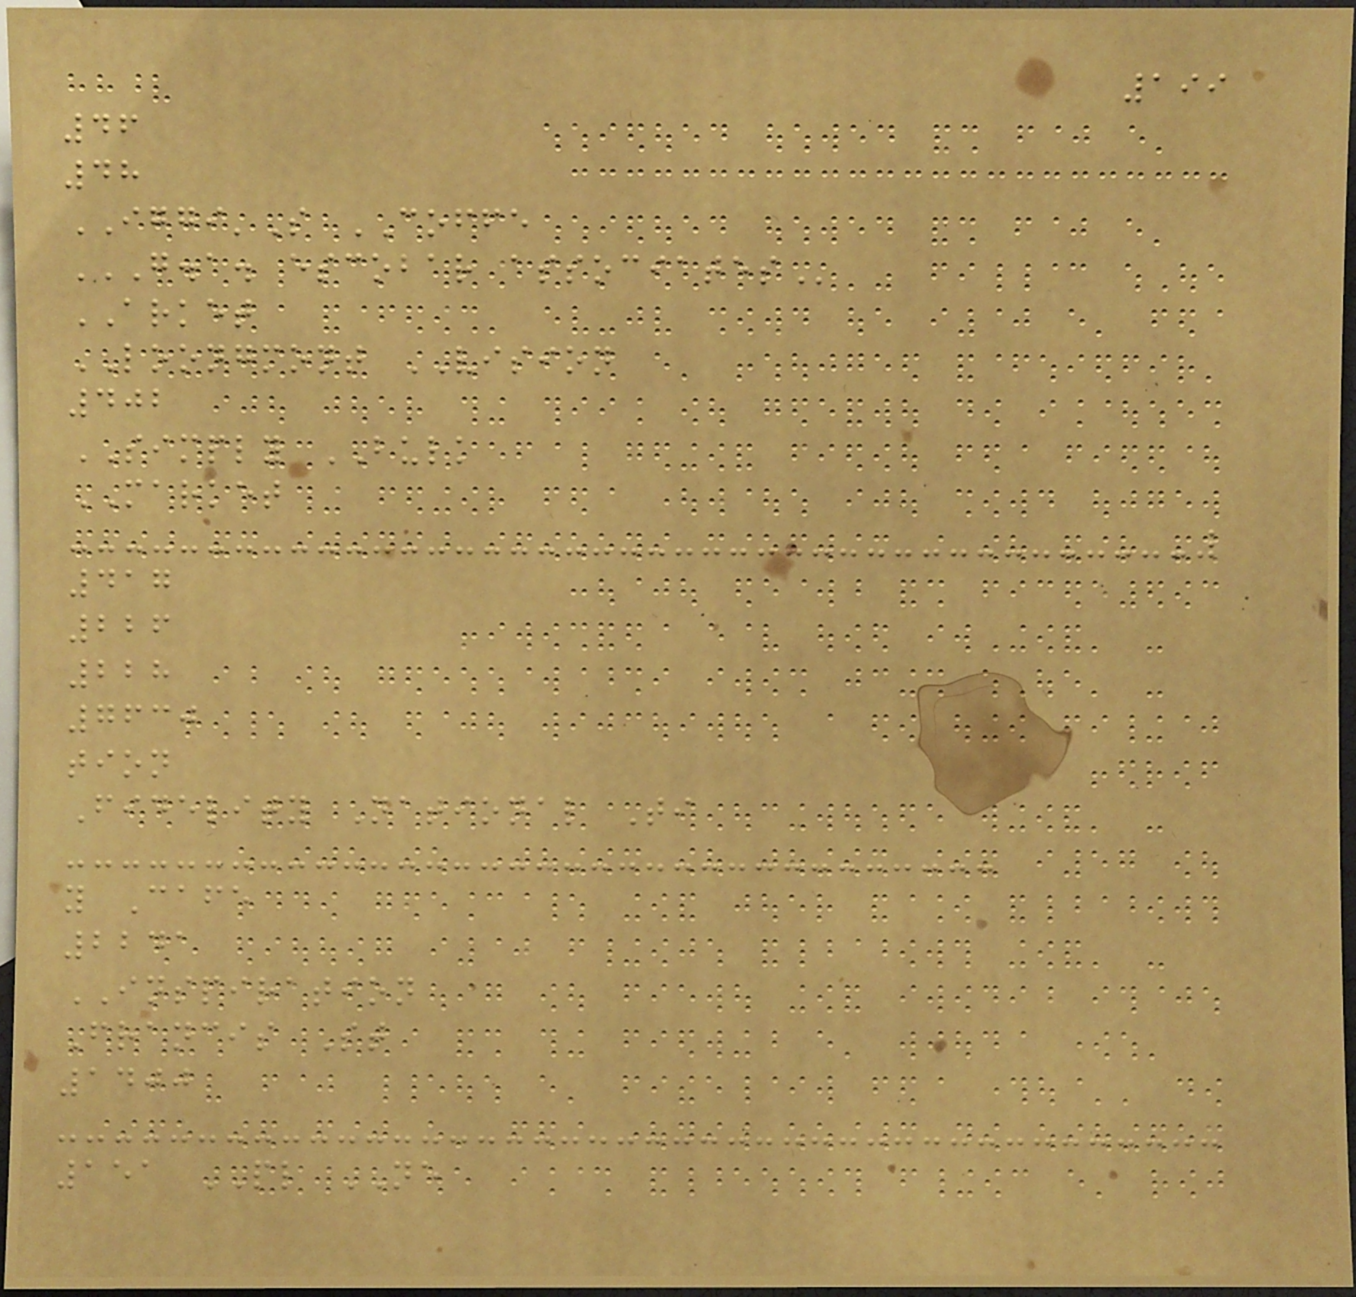199
46
48
IGGI'S COFFE
G.A. ESCOBAR ASSOCIATES
ARKET
LOONGMONT VISION
402
SIMPLY BULK
MARKET
417
226
228
7630
tion
Fidelity National Ti
y Cafe
2241
INSPIRATION
Francis St
1400
151 PL NE
